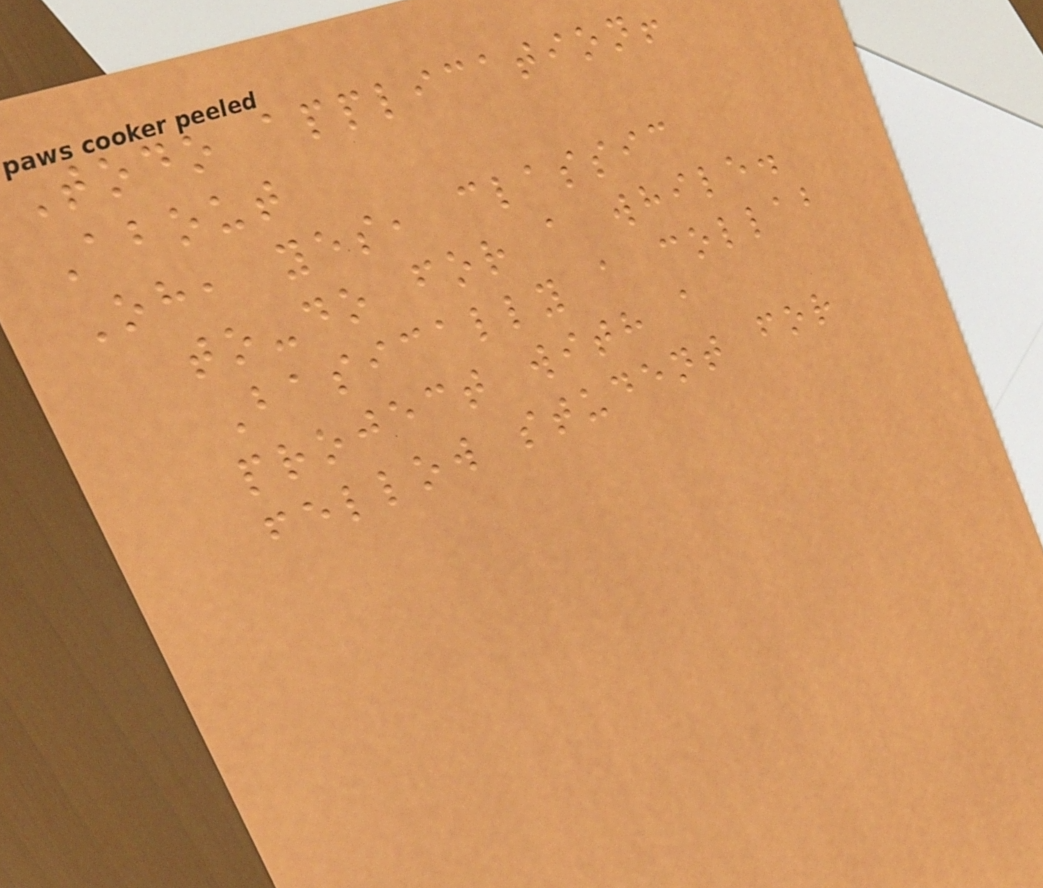Todo application!
About
Oh, yes, classic
to-do for a while.
Basically a collab
project with a
fellow student for
